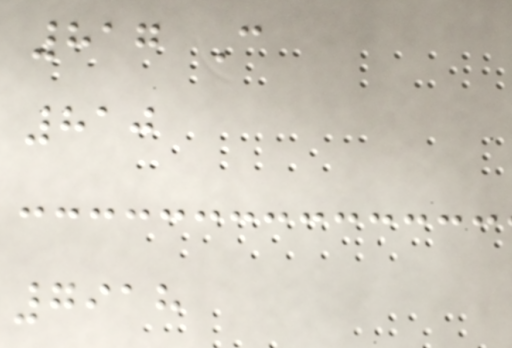817 C
810
7918
